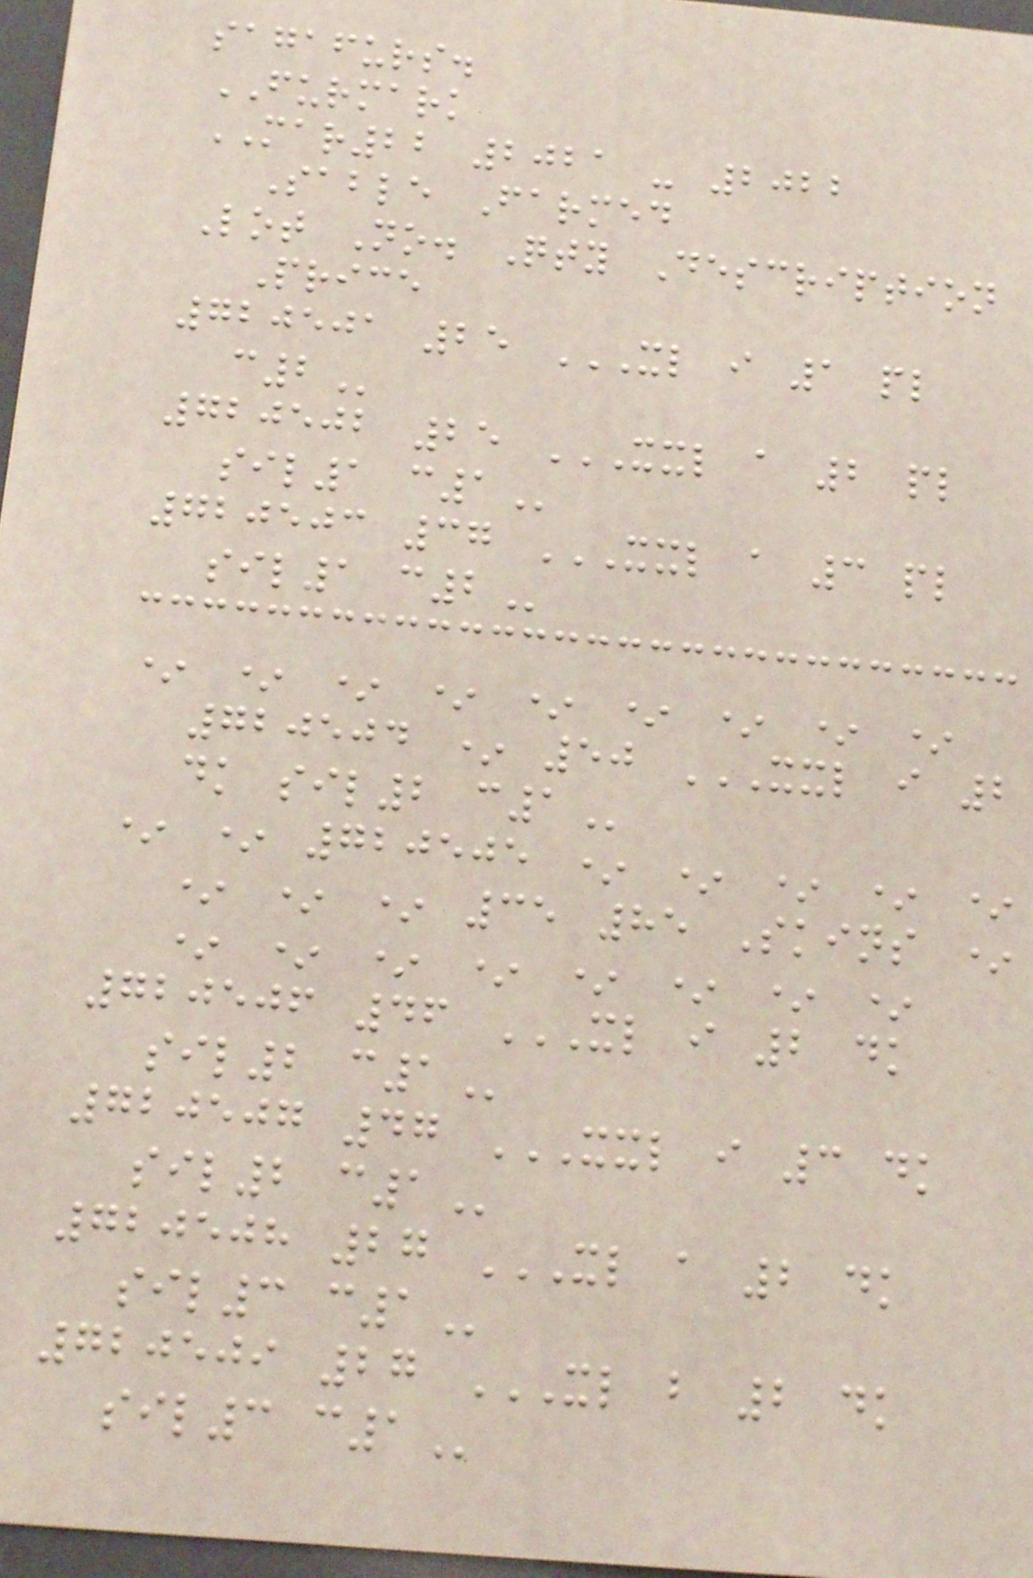sagafurs.
FURMARK
MAR22 2021 - 2022
Sable Farmed
Lot No. Qty Description
Price
720501 25 XL I 1 PL
C2
720502 25 XXL A 2 PL
SIL1 C1
720503 37 XXL A 3 PL
SIL1 C2
* * * * * * * * *
720504 * 50 XXL I 2
DK SIL2 C1
* * 720505 * * * * *
* * * 35 85 Skins *
* * * * * * * *
720506 46 XL I 2 DK
SIL2 C1
720507 47 XXL I 3 DK
SIL2 C1
720508 27 XL A 2 DK
SIL3 C1
720509 27 XL B 2 DK
SIL3 C1
